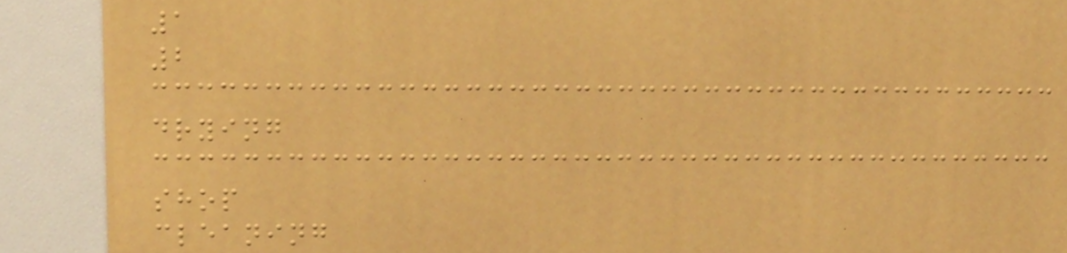1
2
drying
shop
cleaning
